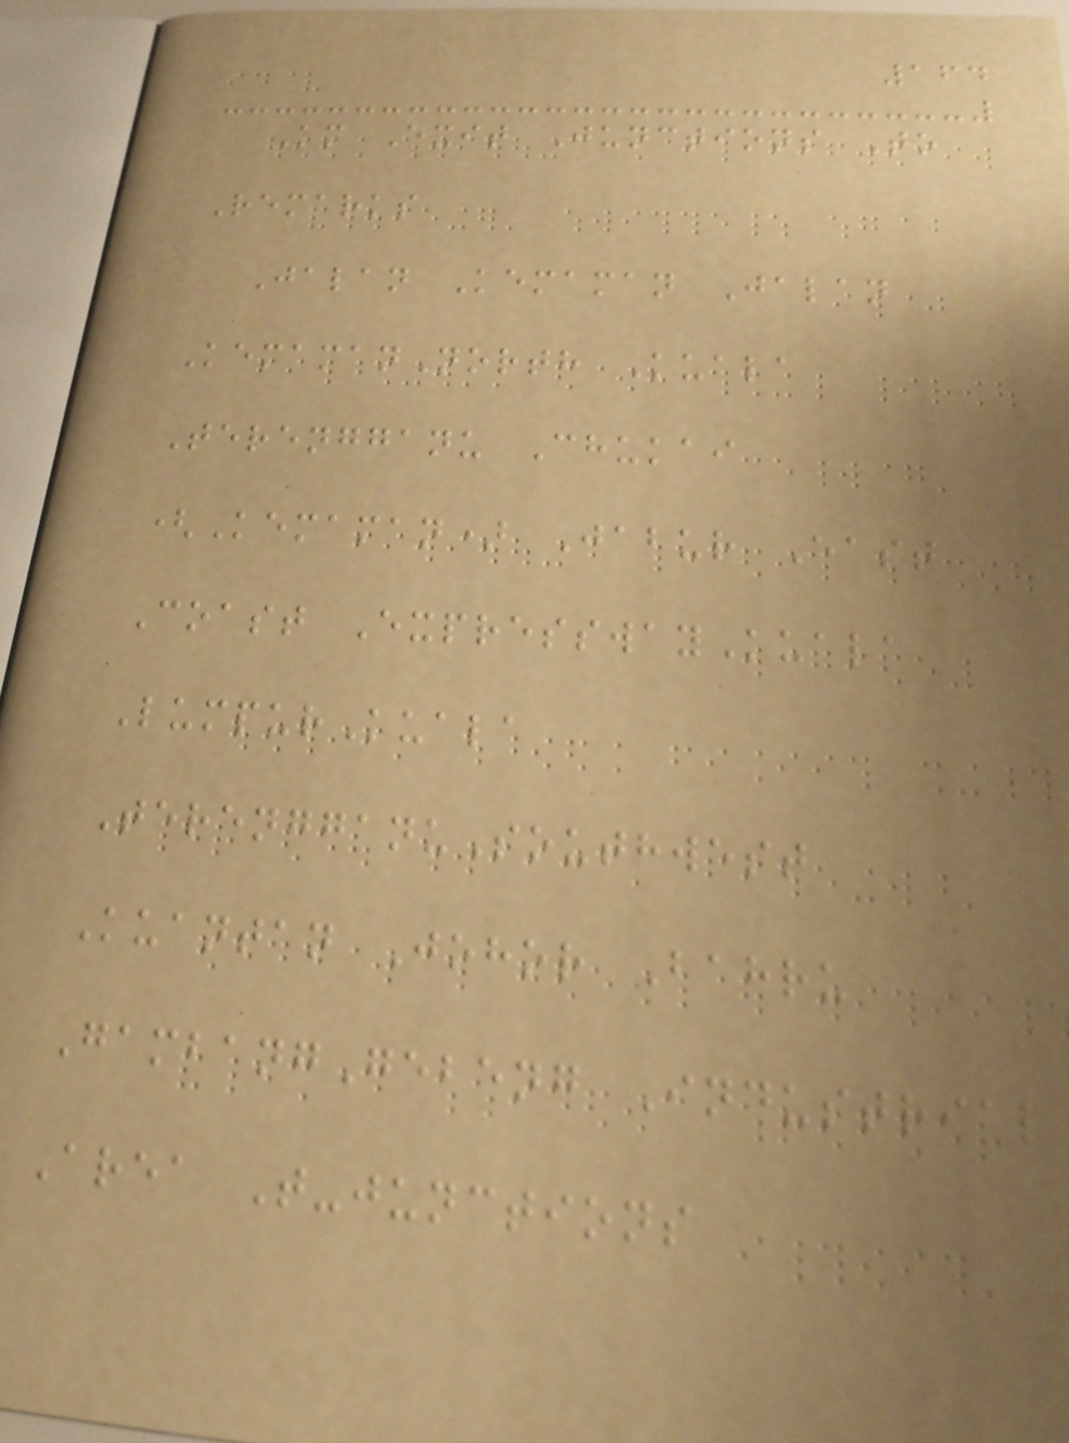164
Km Exit Junctions To
Remarks
Jalan Kemaman Jalan
KemamanNorth Kuala
Terengganu Chukai
(Kemaman) Jabur East
Coast ExpresswayKuala
LumpurKuala
TerengganuSouthwest
Kuantan Johor Bahru
GambangGebeng Industrial
Area T-junctions
